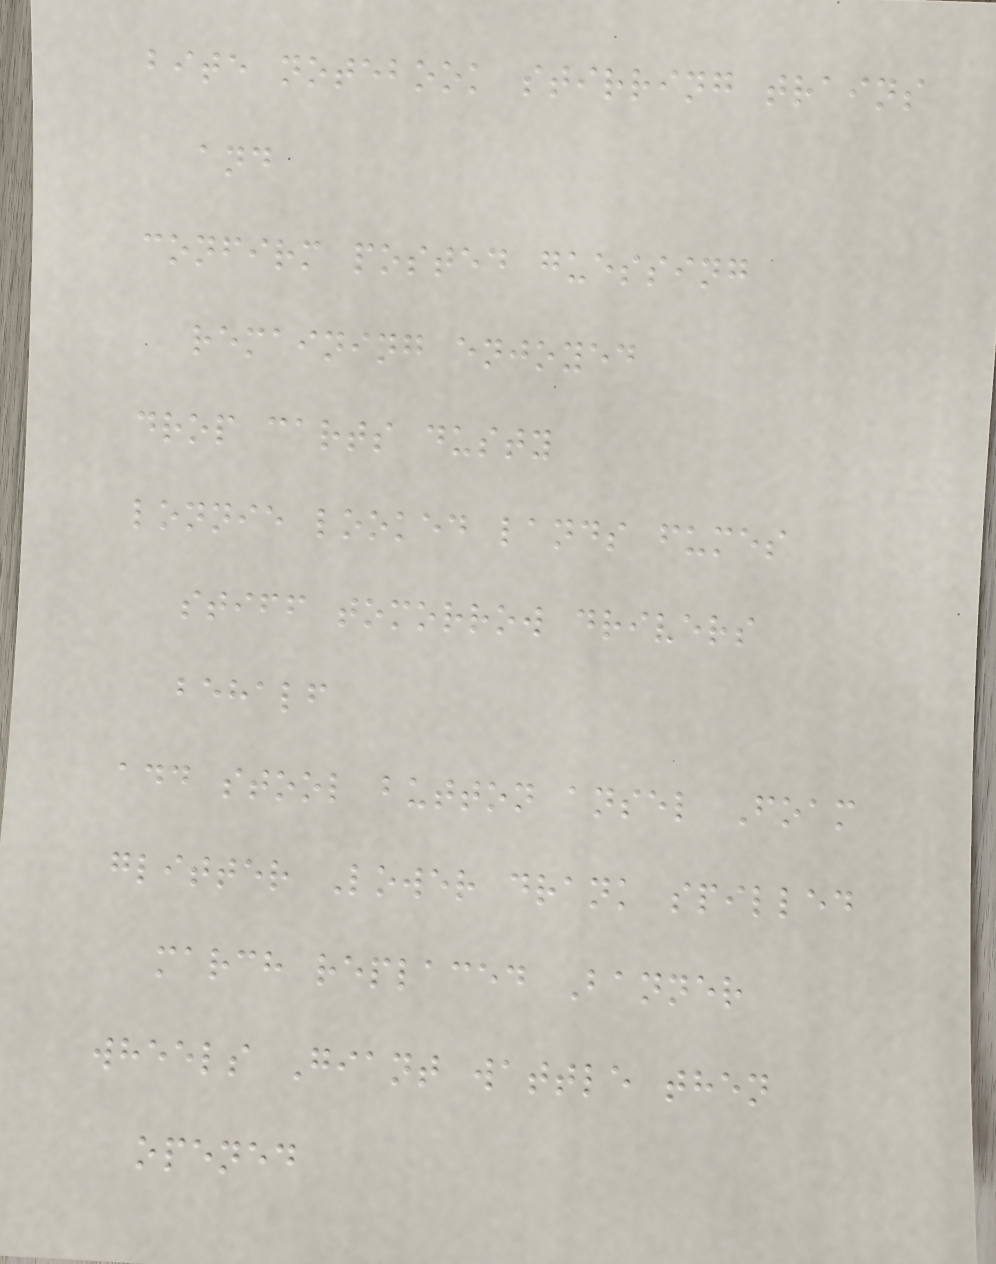bite notebook stirring trains
and
confirm posted guessing
remaining enjoyed
drop carts dusty
lonnie looked lands fumes
stiff tomorrow drivers
behalf
add stool button ansel Foam
glitter Lower drank spilled
march replaced Banner
wheels Giant wattle then
opened
